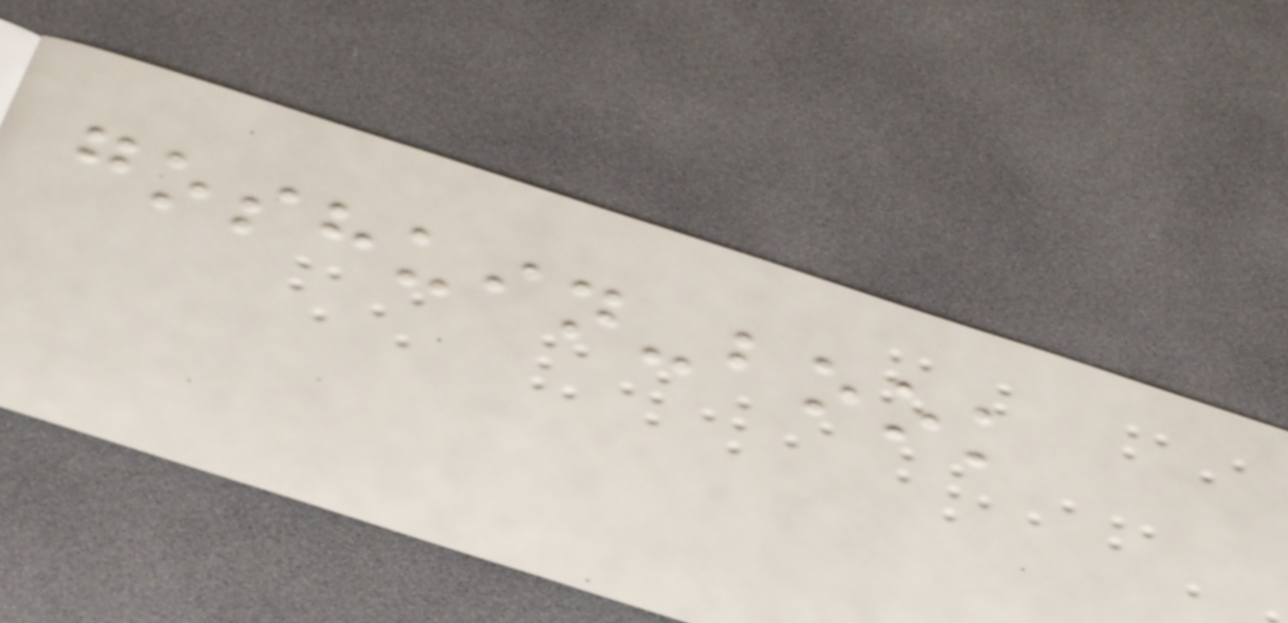goshuin-book
